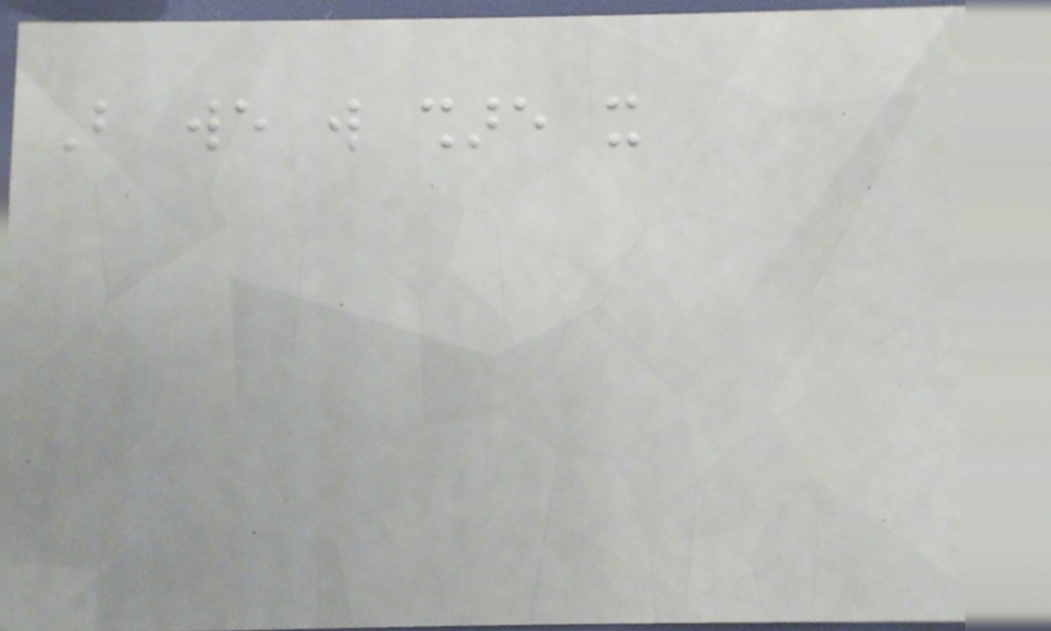But we will share it
